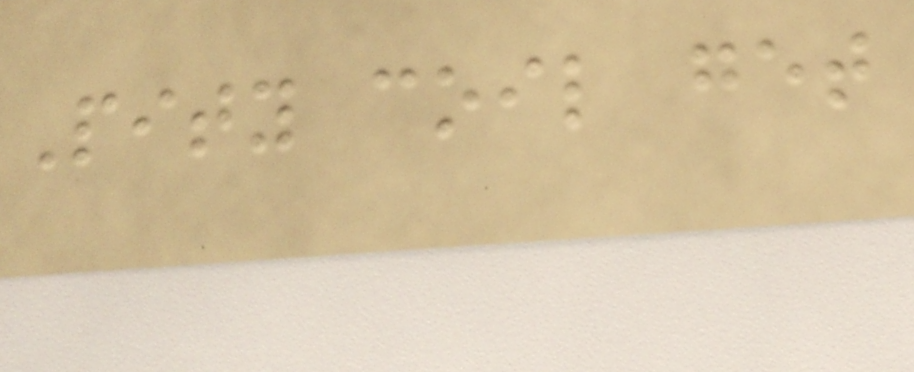Pity coil get
